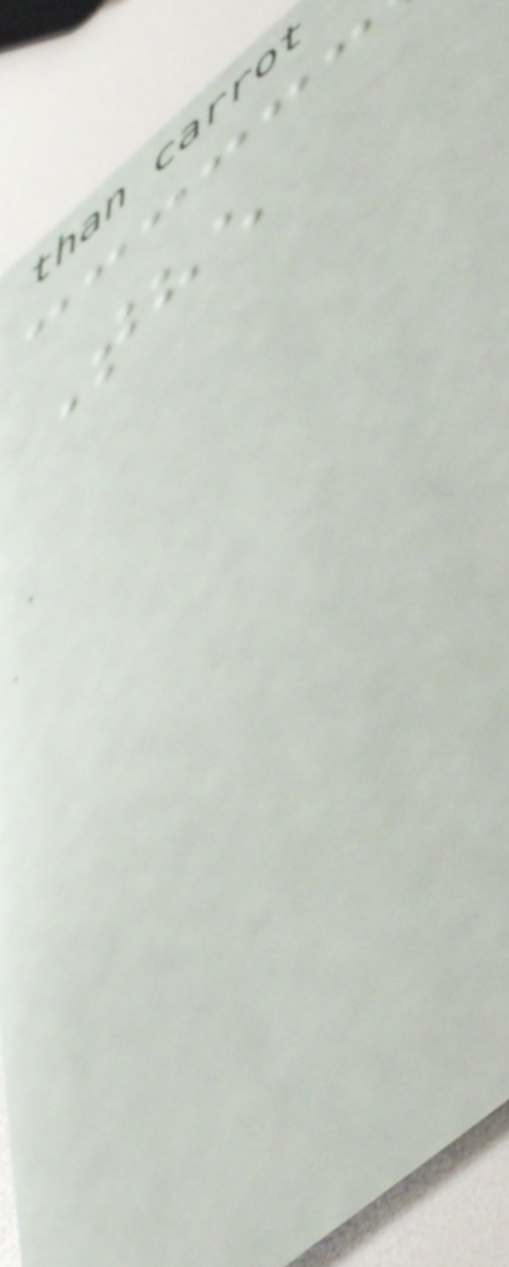The
